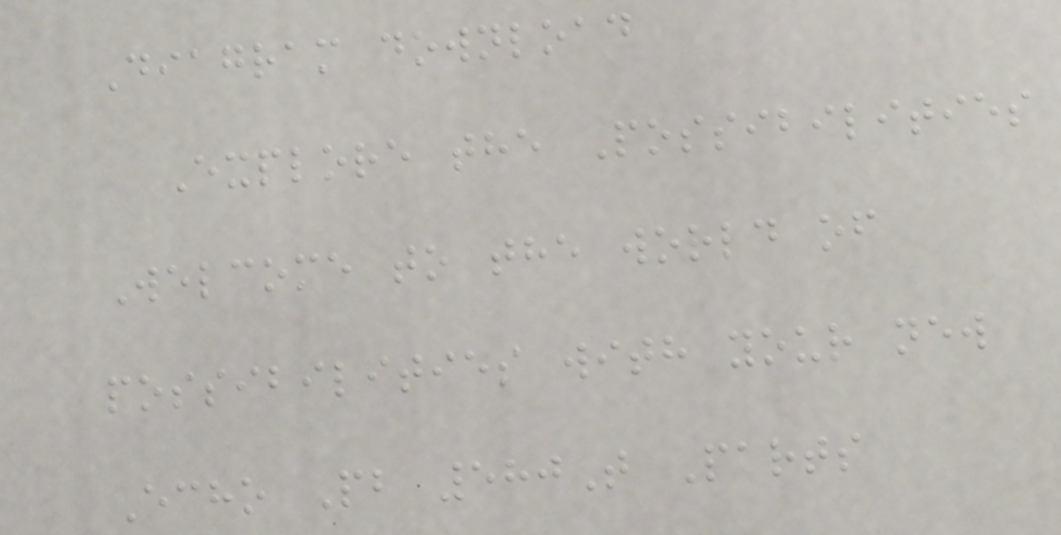Diagram download
Explore the Possibilities
Welcome to the world of
possibilities with your new
Echo Pb 580T Parts
